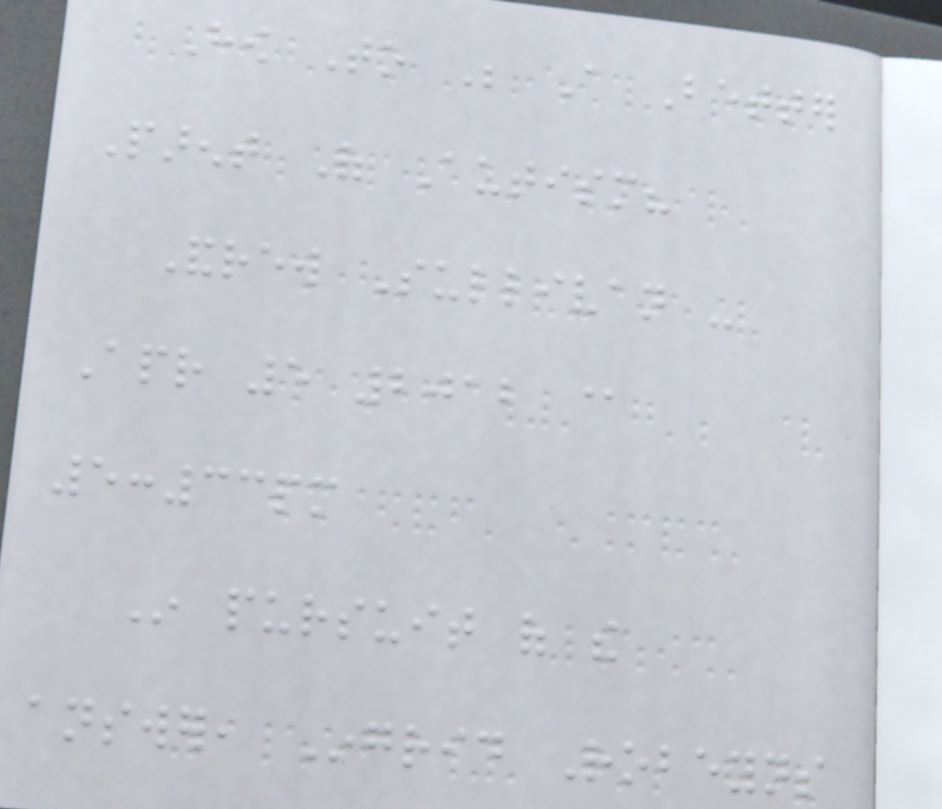How To Be A Better
Parent Of Autism?
Andrew Sullivan -
Apr 5 2012 @
5:33pm
In pursuit of the
answer, Ingrid Robeyns
